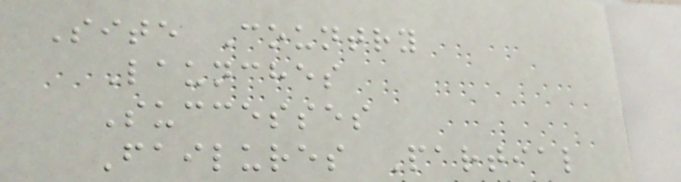Site Country
Launches
Successes
Failures Partial
